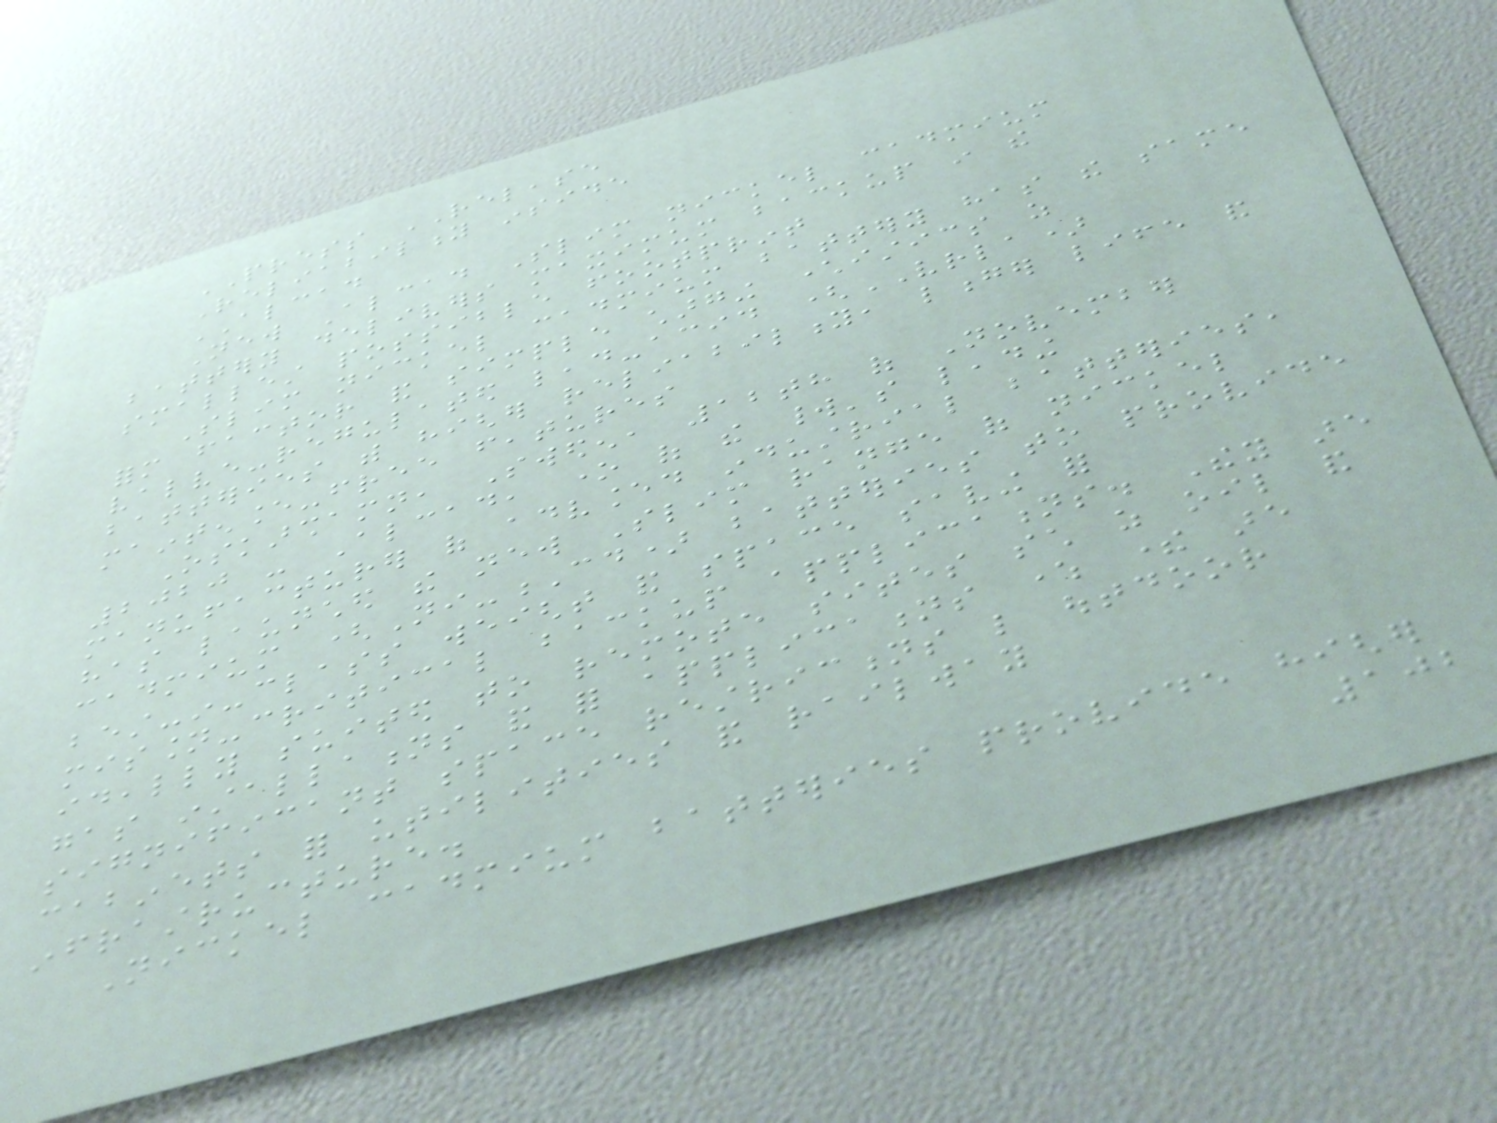PRESS RELEASE
Reliability inside
ALCAD
New Alcad Slim nickel cadmium
battery delivers maximum backup in the
smallest possible footprint
Slim nickel cadmium battery has the same
form factor and simple charging characteristics as
valve-regulated lead-acid (VRLA)
batteries with higher reliability, longer life and
maintenance-free features
Oskarshamn, Sweden, 12th of November
2020 - Alcad, one of the world's leading
manufacturer of advanced industrial batteries,
has launched the new Slim range of nickel
cadmium (Ni-Cd) batteries to provide
best-in-class weight and space saving for
mission-critical backup applications. They are
ideally suited to remote sites such as oil and
gas installations and for applications where there are
significant space restrictions like outdoor
cabinets for utilities and railway
infrastructure.
Nickel cadmium batteries provide higher
102
